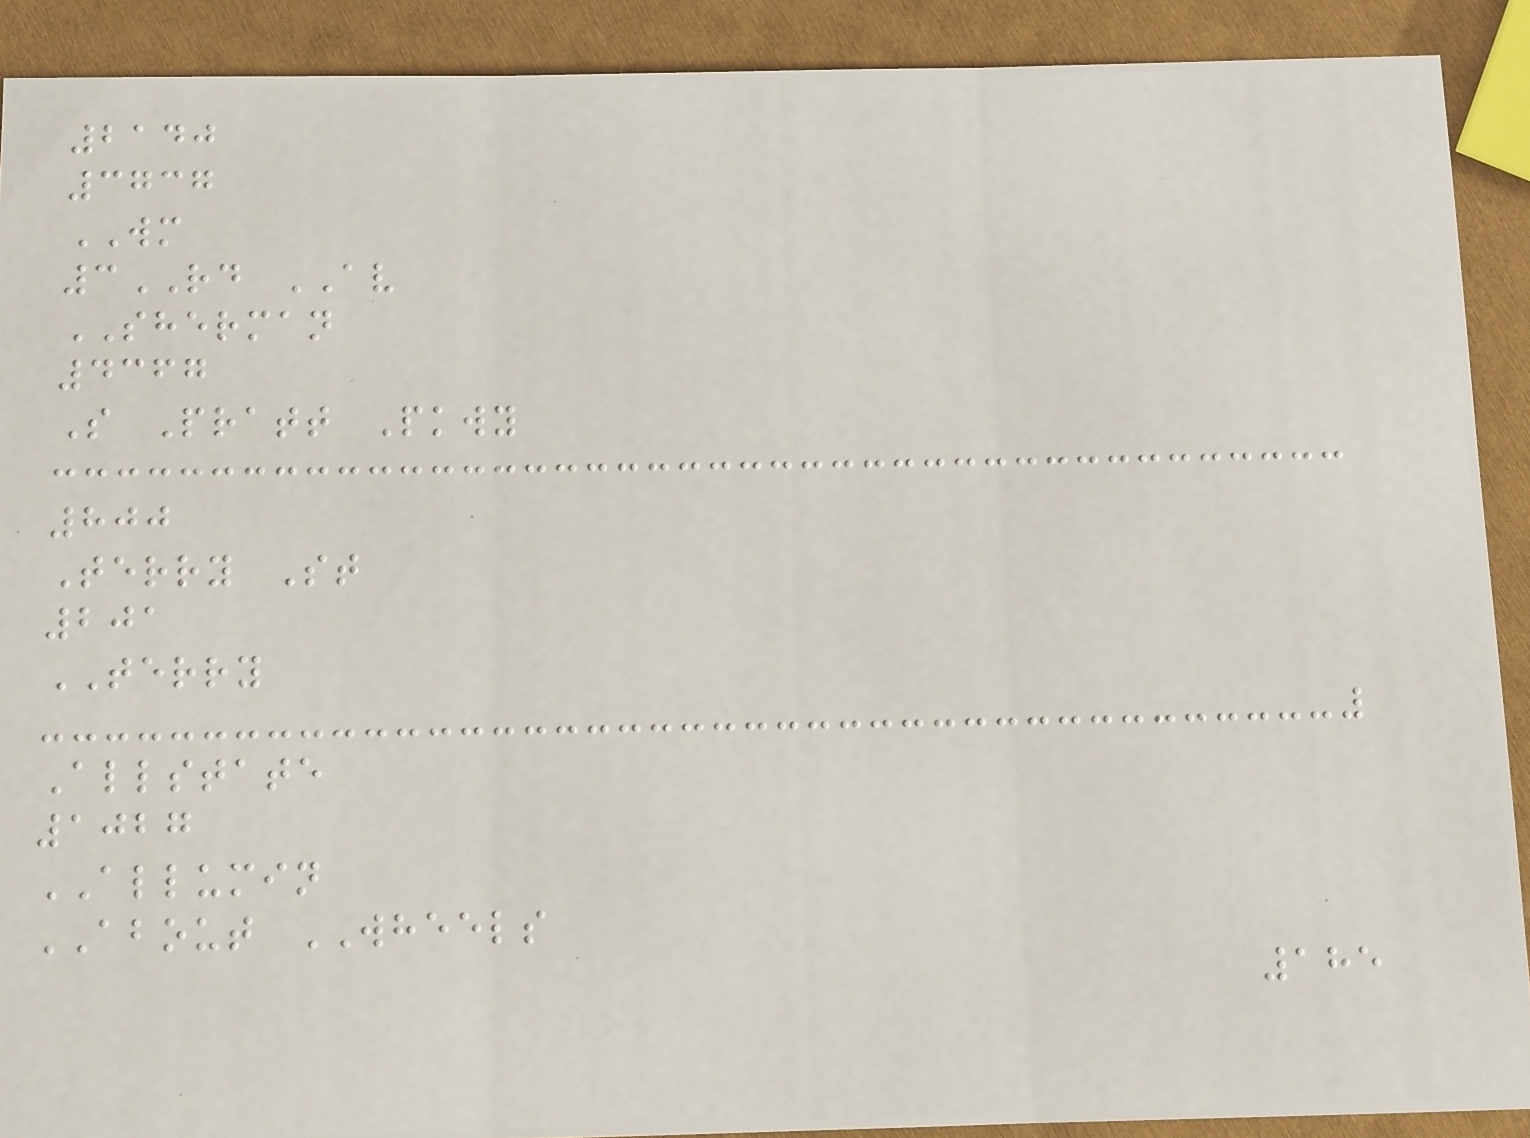2140
3737
WM
3RD AV
SHERMAN
4367
S Pratt Pkwy
800
Terry St
201
TERRY
Allstate
1027
ALLUMIN
ABOUT WHEELS
185
